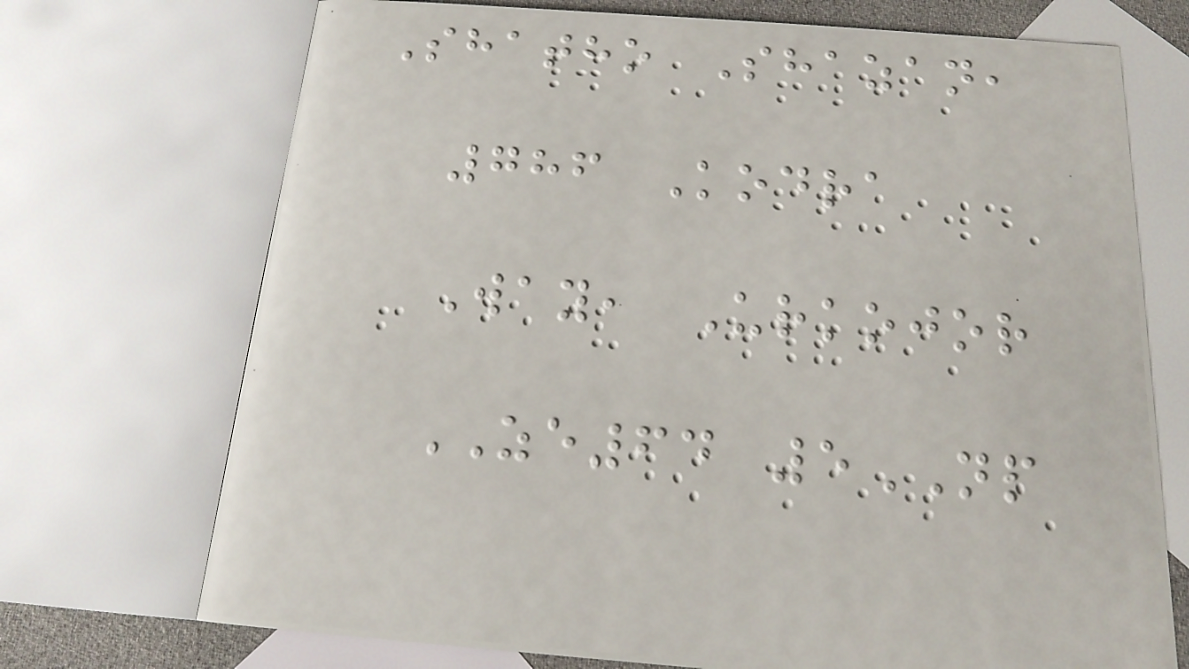Shatho Shazan,
786 Kodra
Way, Urkojor
ZE64 5NP
